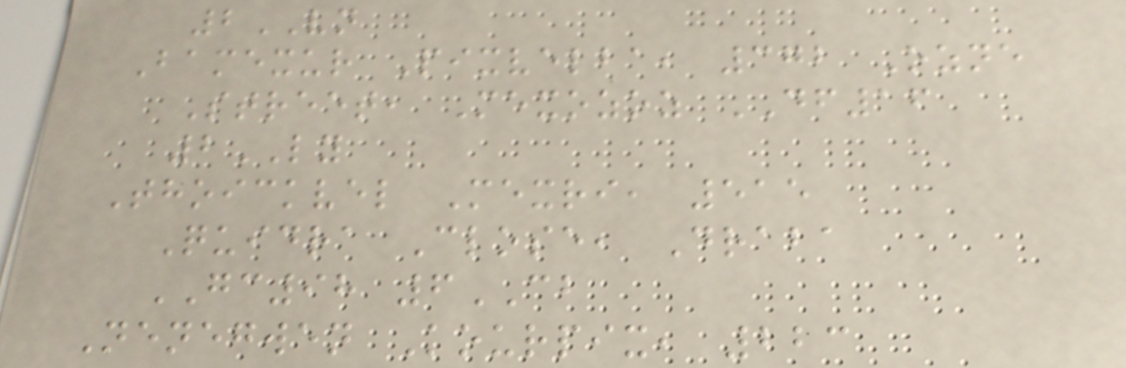2VN
Bamexur Pixvelba, 372 Ozne
Street, Mexozoz DF16
2LY
Thoickvel Mexri, 515
Quidra Close, Draba
GC98 6CB
Nenegwen Kourpix, 223
